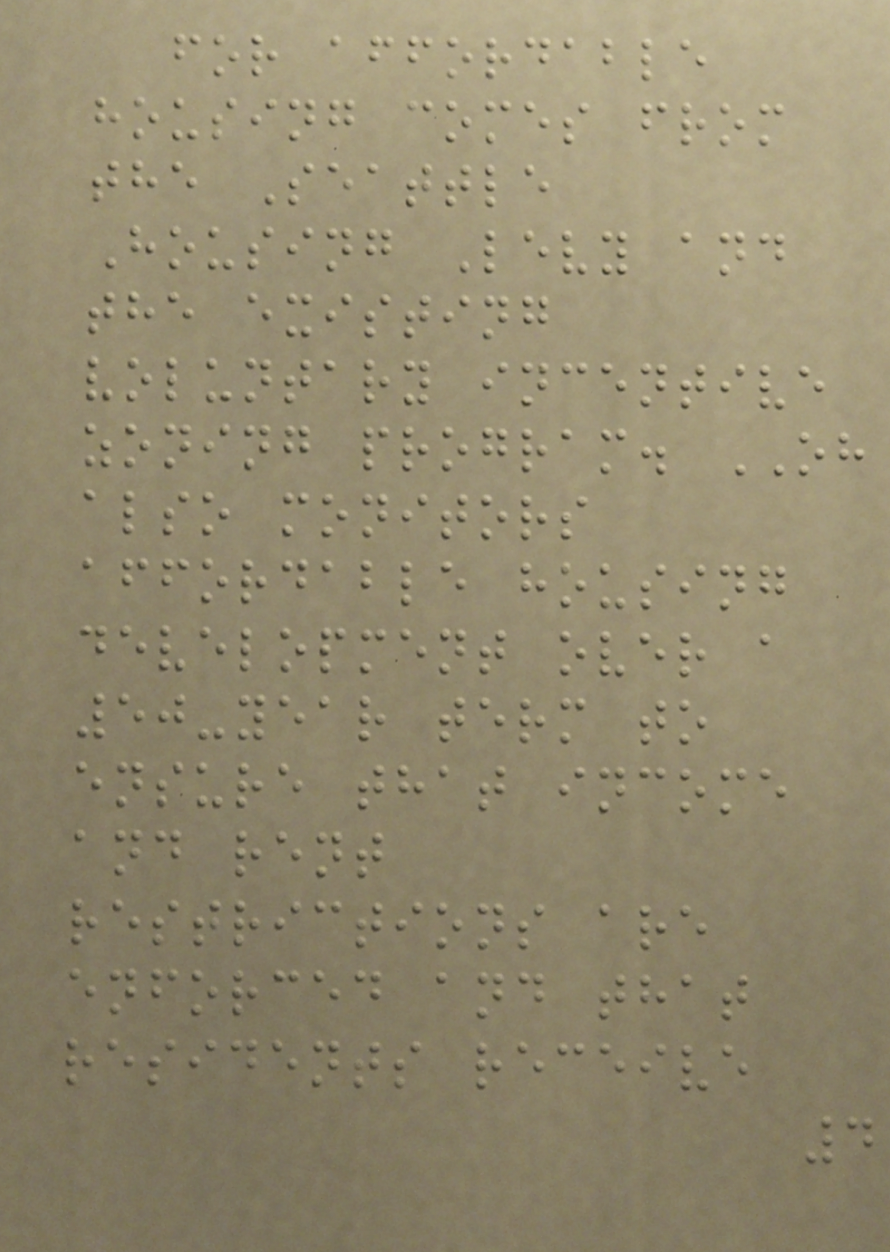for affordable
housing comes from
the Seattle
Housing Levy and
the existing
voluntary incentive
zoning program. OH
also monitors
affordable housing
development over a
50-year term to
ensure that income
and rent
restrictions are
enforced and that
residents receive
4
